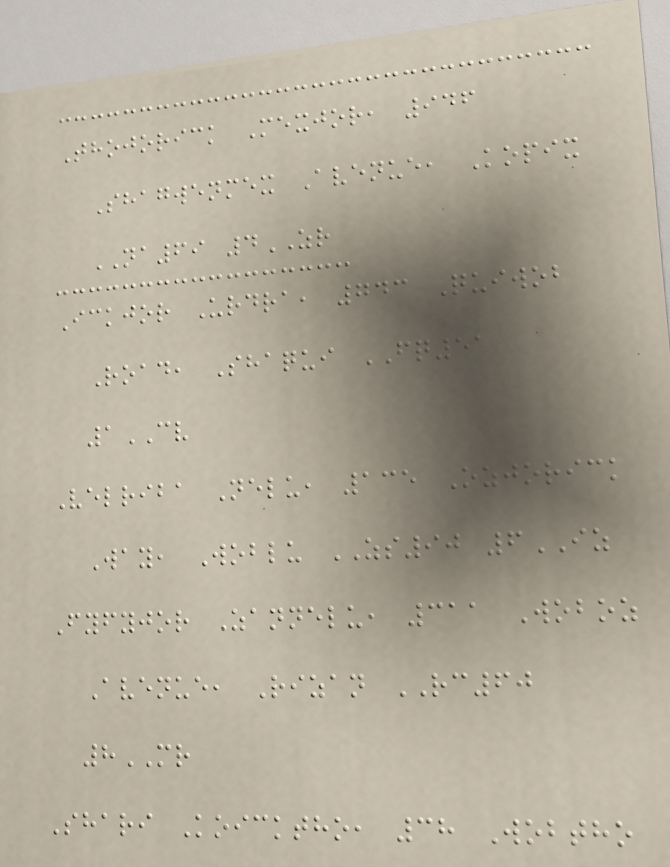Thojorick Mexjor, 946
Shagwenmex Avenue, Kopix
NA69 4ZR
Ickjor Urdra, 743 Quiwob
Road, Shaqui FQ51
1CV
Velriba Nelu, 135 Ozjorick
Way, Woblu ZS90 6IZ
Fyfyjor Zannelu, 311 Woboz
Avenue, Rizan RC60
8MR
Shari Koicktho, 38 Wobtho
